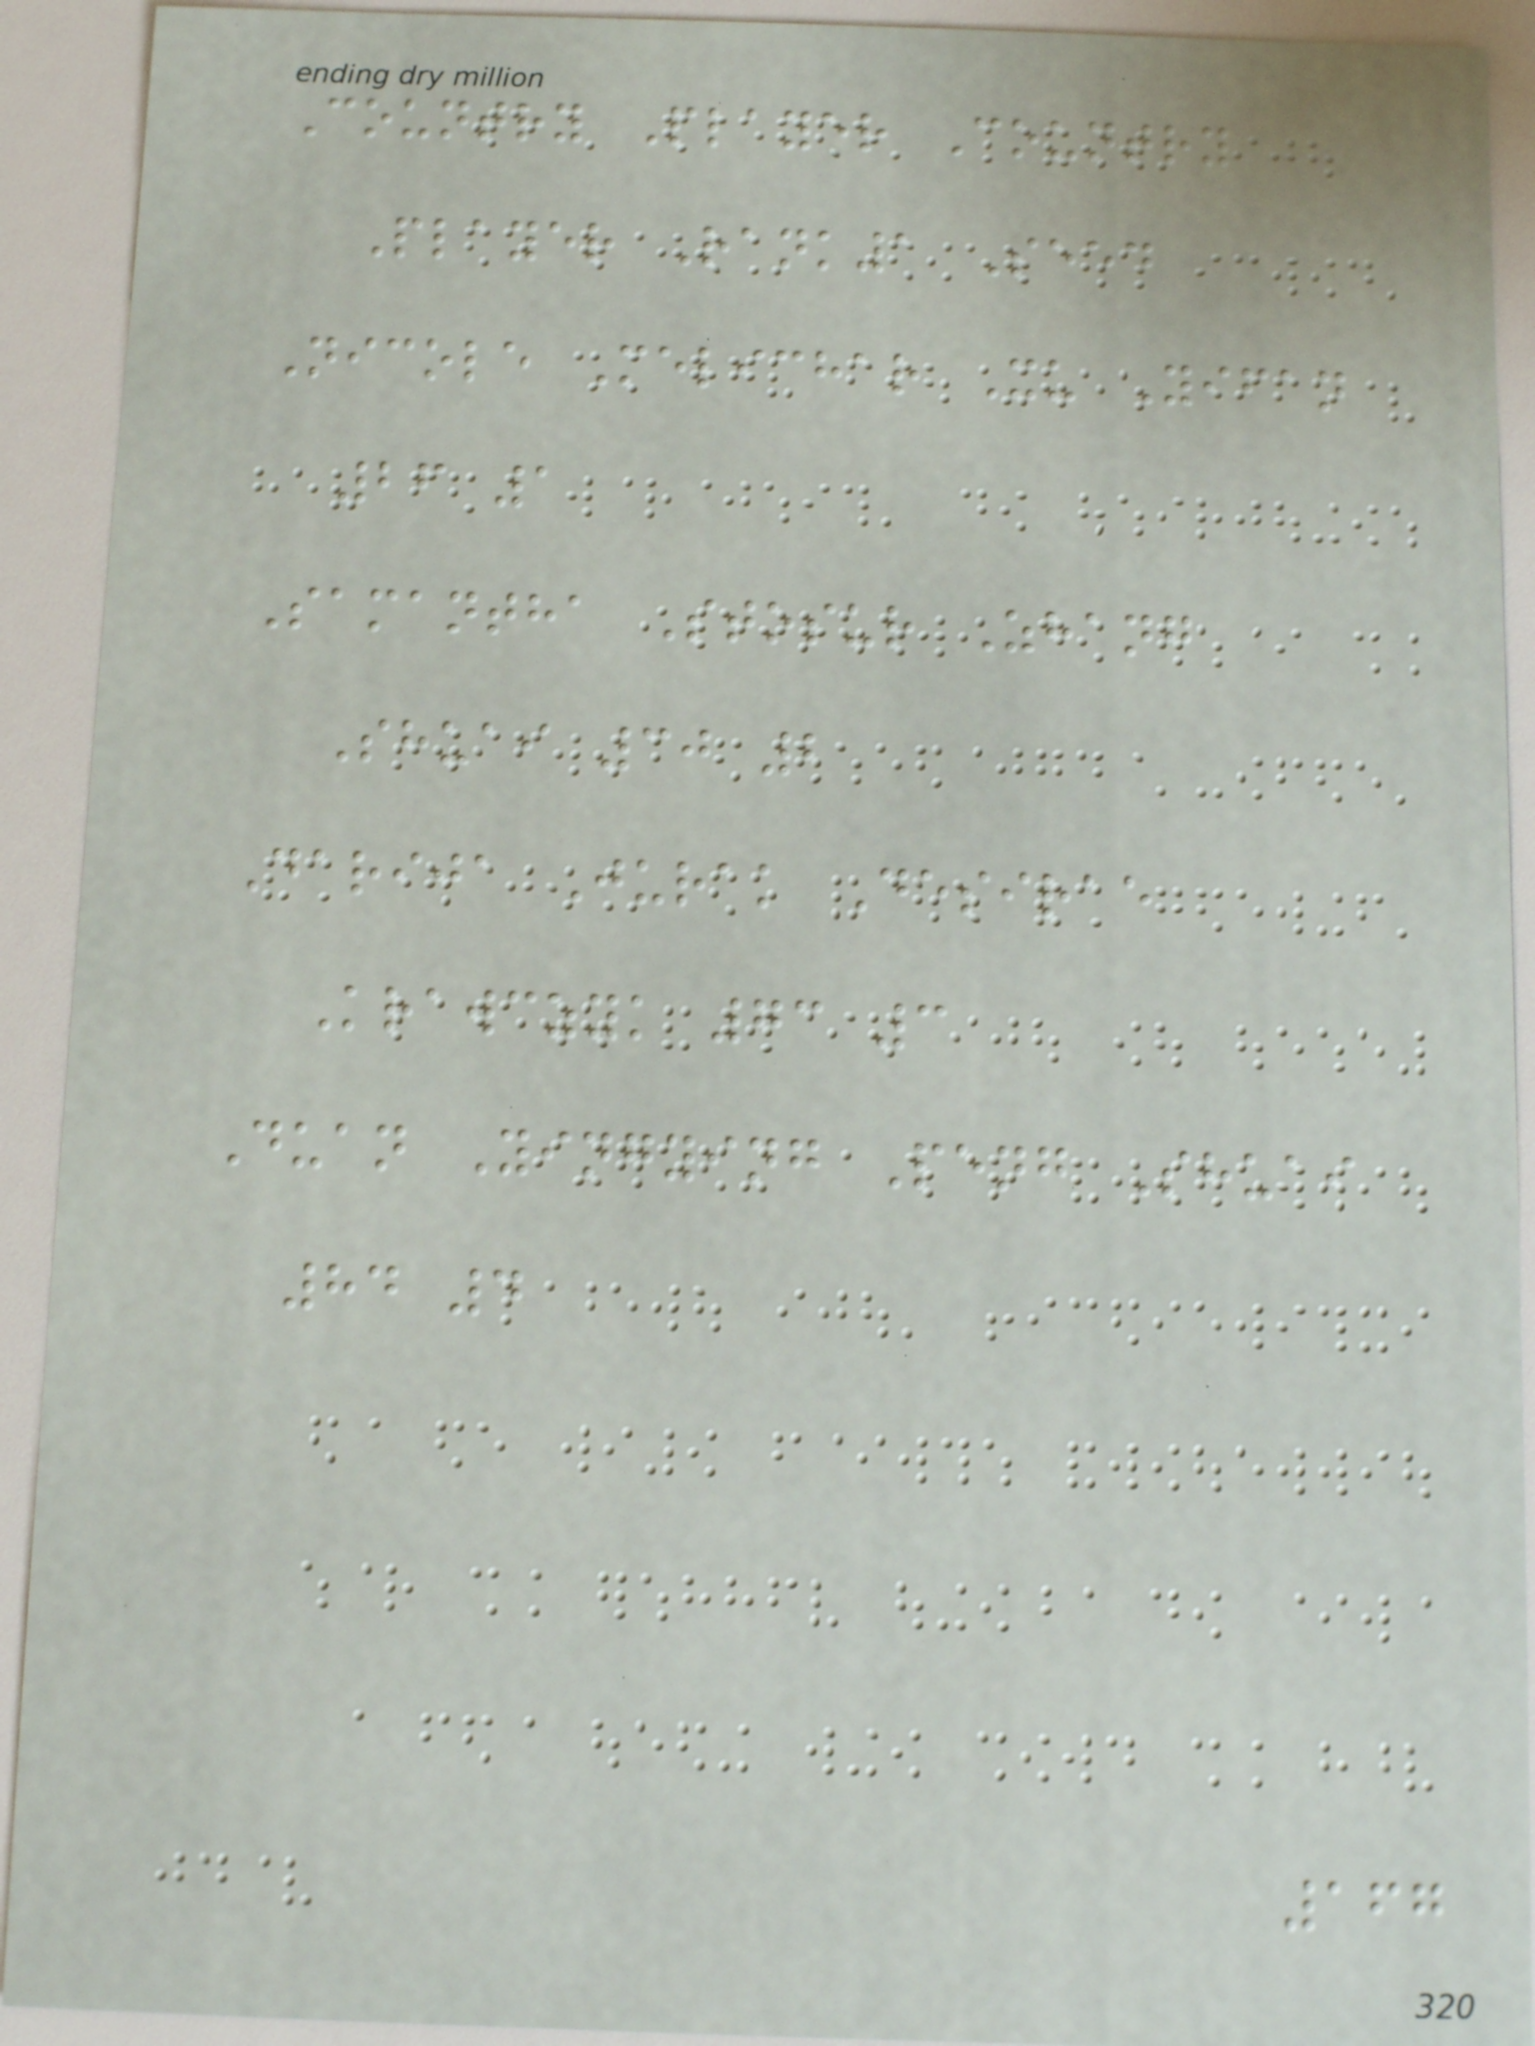Country Player Country
Player Rank1 Seed
Nicole Melichar Xu Yifan
26 1
Samantha Stosur Zhang
Shuai 30 2
Darija Jurak Desirae
Krawczyk 73 3
Duan Yingying Peng Shuai
84 4
167
